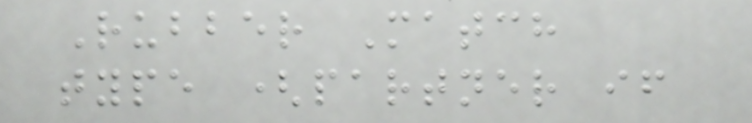Rubber Match
type (partner if
